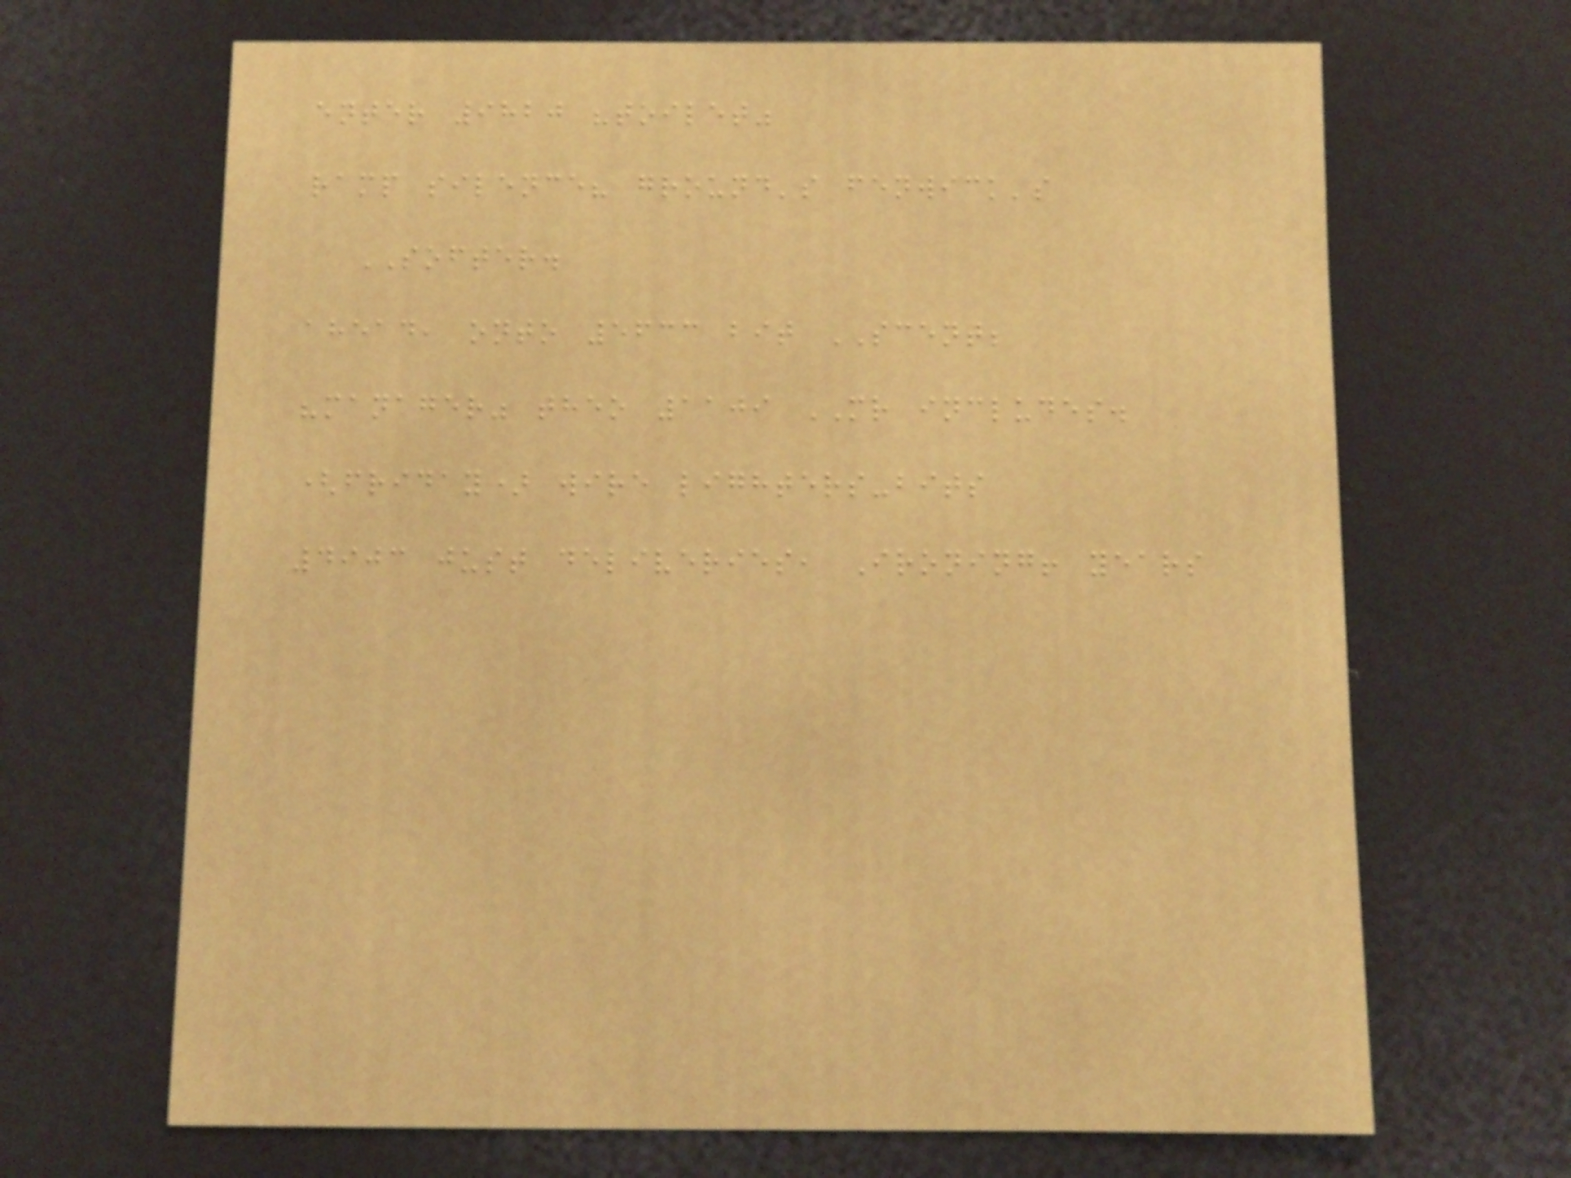enter 9820 "toilet"
ramp silence? ground's fenwick's
SOFTER.
ahead, onto 5633 bit SCENT;
"manager" theo 1109 MR includes.
(friday) wire lighters-bits
4903 just deliveries, Ironing! years
